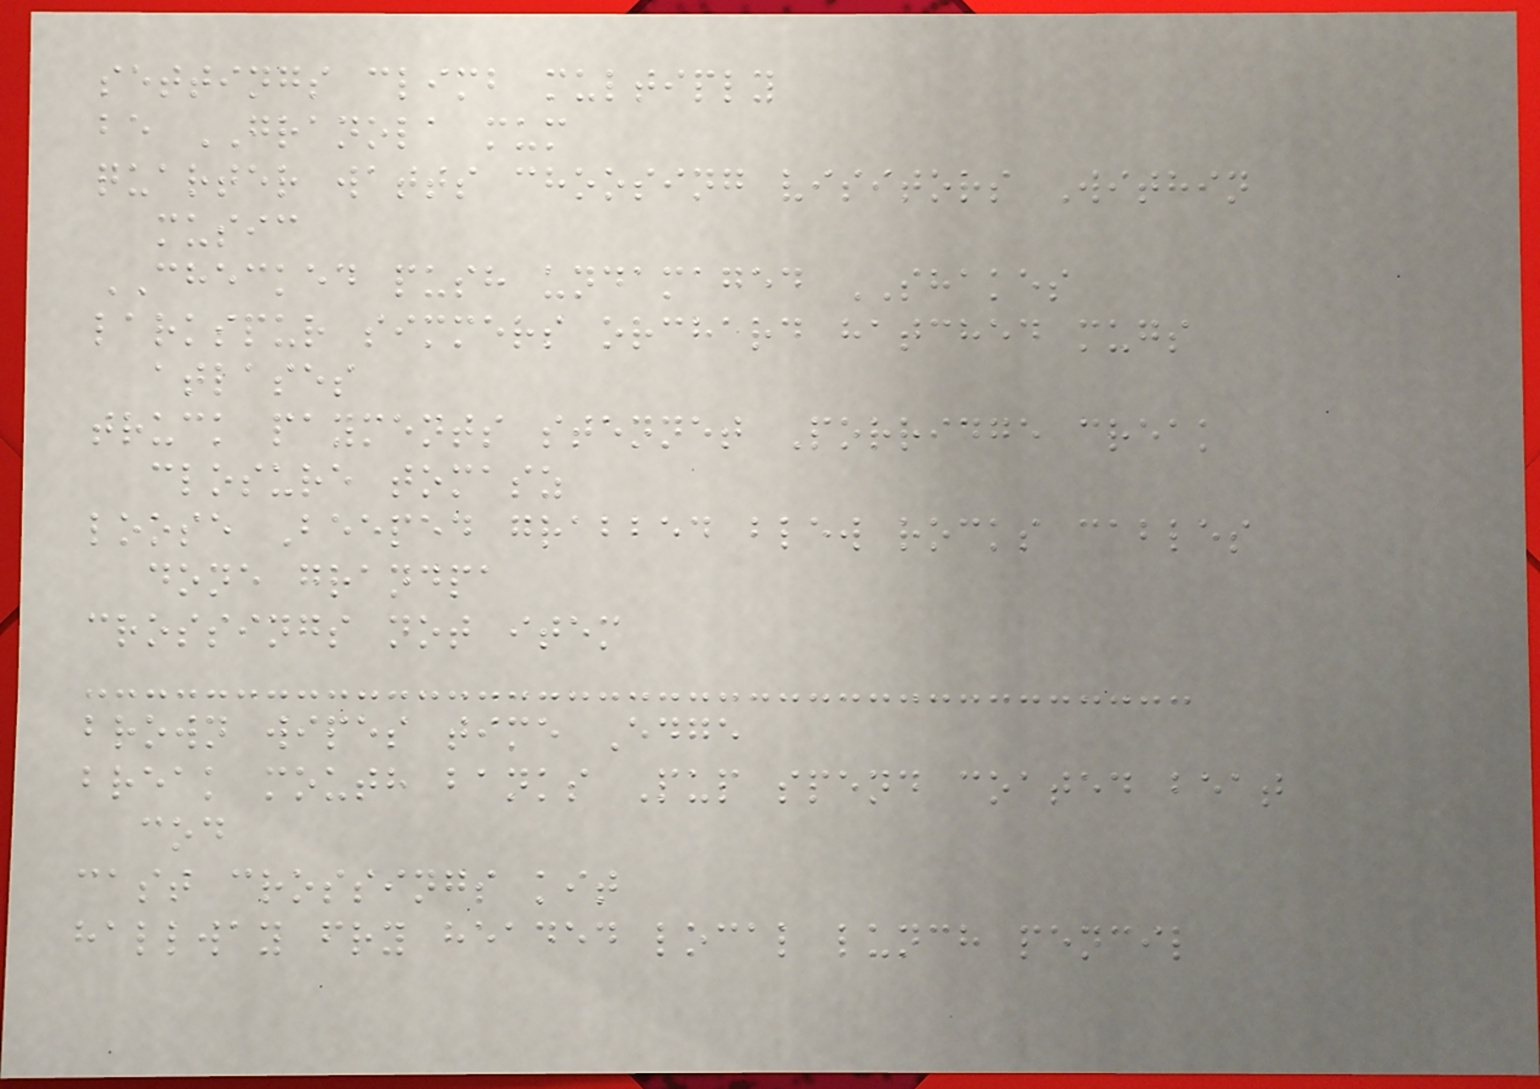settings climb multiply
be GRANOLA mum
quarter watts choosing visitors Within
music
CHECKED push undamaged SHAKES
larkspur simmers orchard hatched mugs
atlases
truck payments stennet Porridge creak
closure tomasz
loose Beeped grabbed blew rocks cables
done grandpa
crossings not item
brown wipes time Edge
break mouth banks Pup spend coated beat
cod
cast crossings kit
hallway fry headed local lunch pencil
